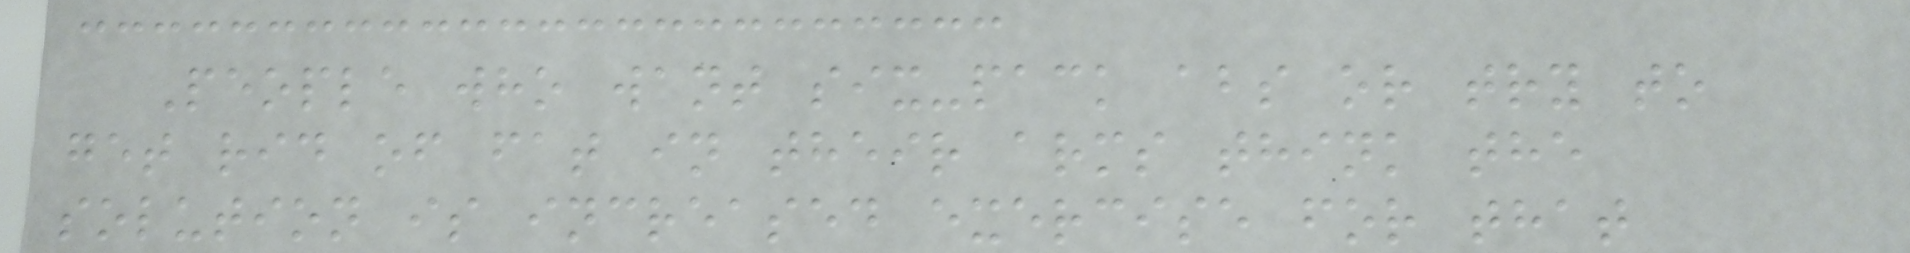People who want six-pack abs or try to
get rid of fat in their arms think the
solution is increased exercise for that
